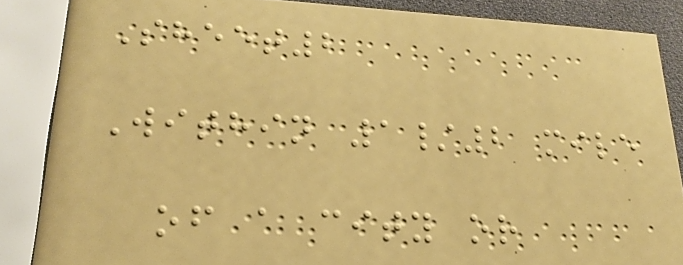Sheet2
Within 1/2 mile
of a city or
